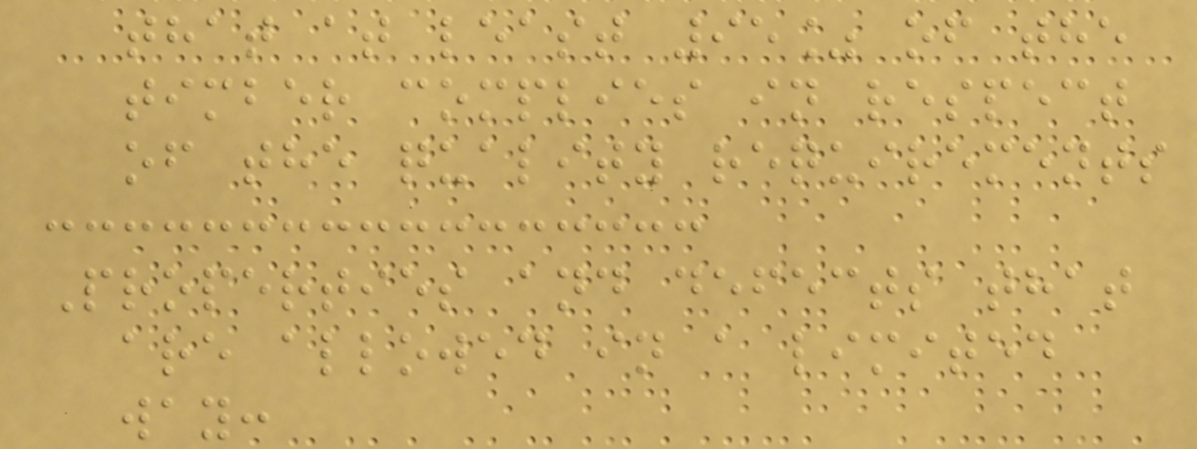that at least 95% of the
timber complies in respect
of the quality requirements
Properties and defects that
are allowed in a limited
way:
